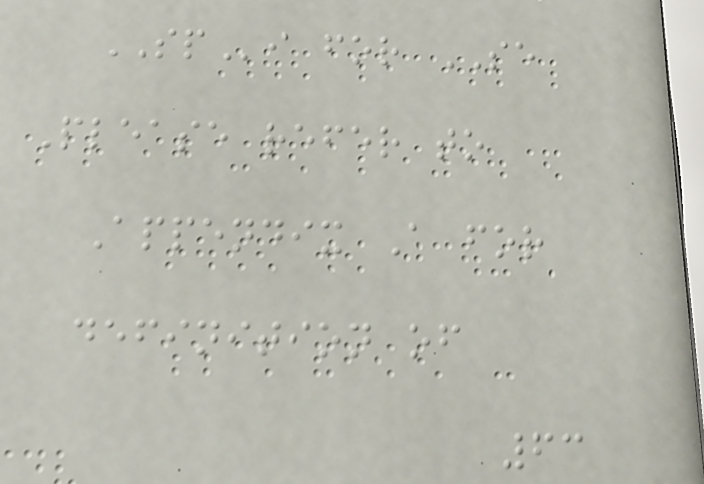SPi for SE
Please refer to
Appendix A for
definition of
63
